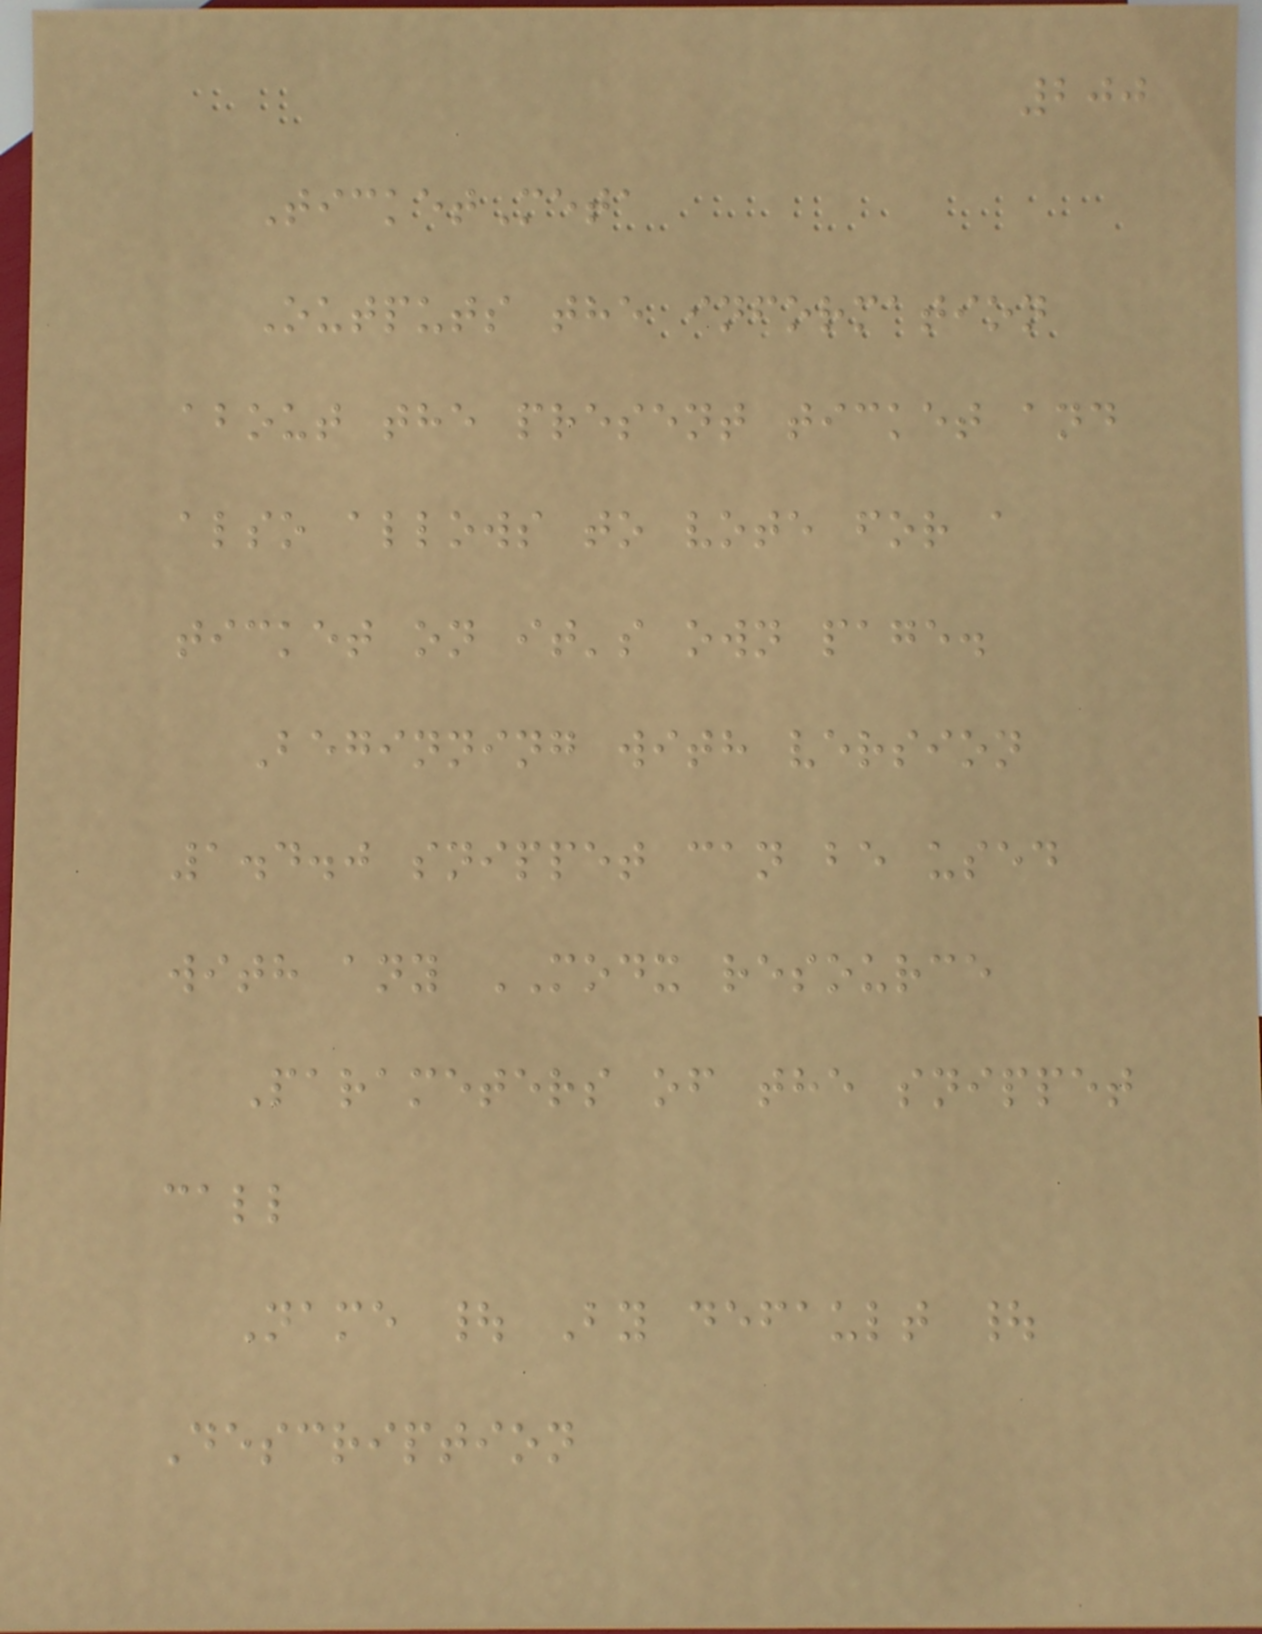200
TicketMeta
Outputs the information
about the present ticket and
also allows to vote for a
ticket on it's own page.
Beginning with version
1.4.0 snippet can be used
with any MODX resource
Parameters of the snippet
call
Name | By default |
Description
